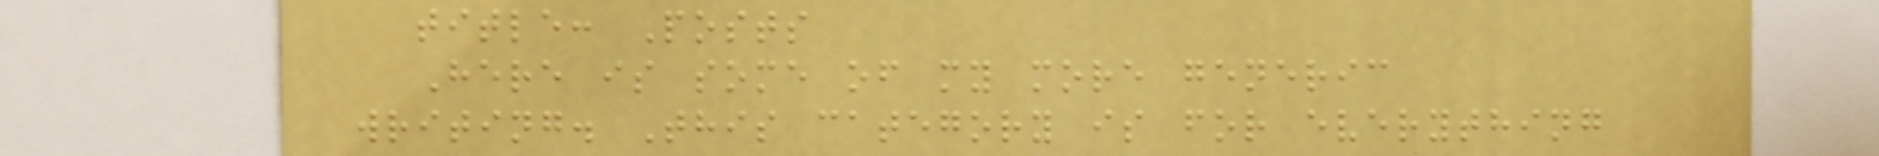title: Posts
Here is some of my more generic
writing. This category is for everything
